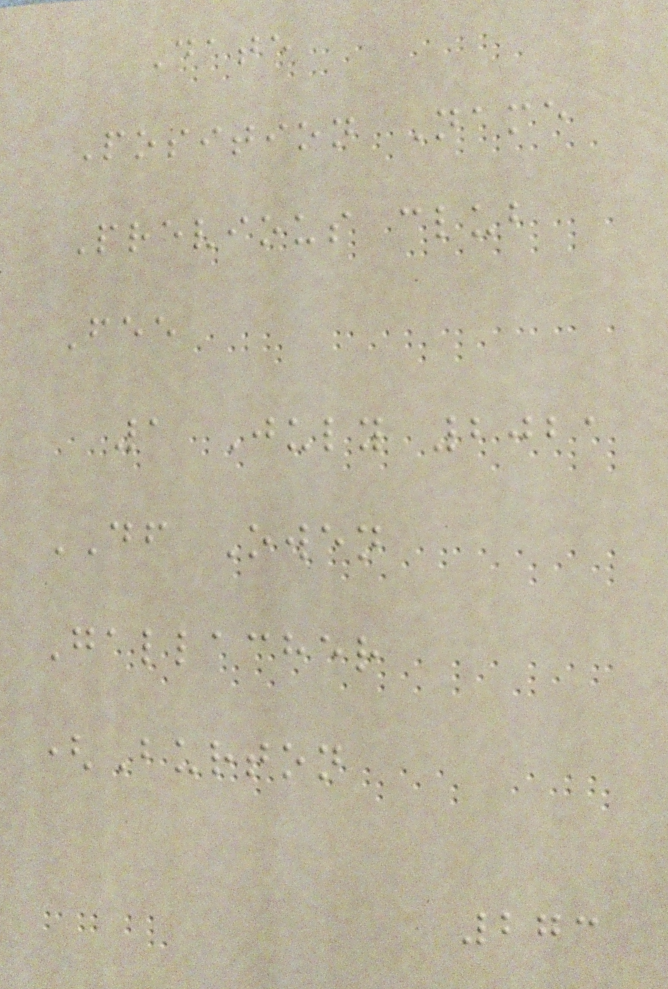Date
Position Name
Previous club
Fee
1 July 2021
DF Owen
Gallacher
(Burton
273
